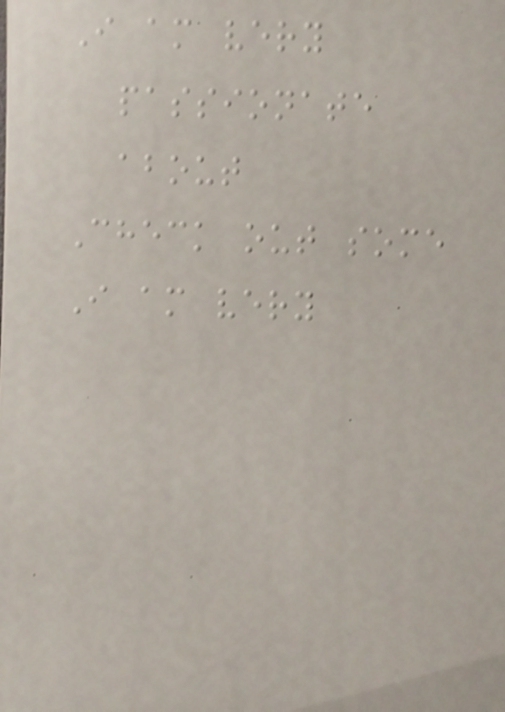I am very
passionate
about
Check out some
I am very
